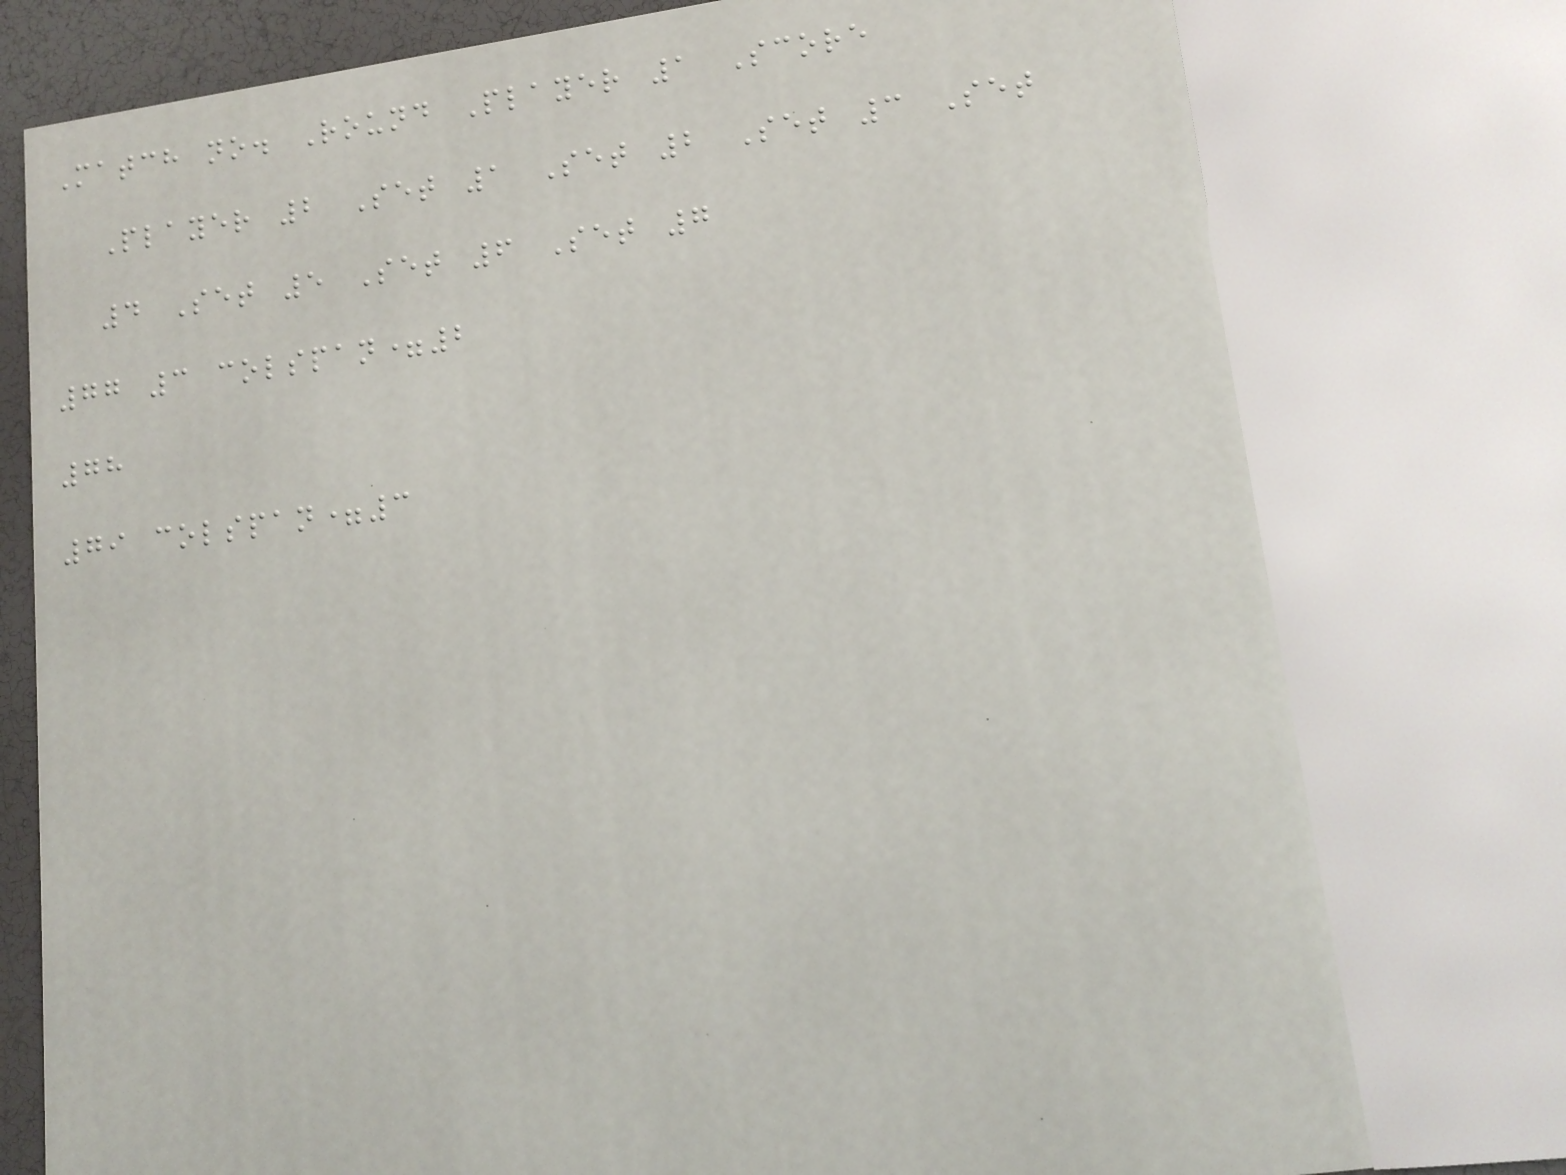Match no. Round Player 1 Score
Player 2 Set 1 Set 2 Set 3 Set
4 Set 5 Set 6 Set 7
77 3 colspan=2
78
79 colspan=3
